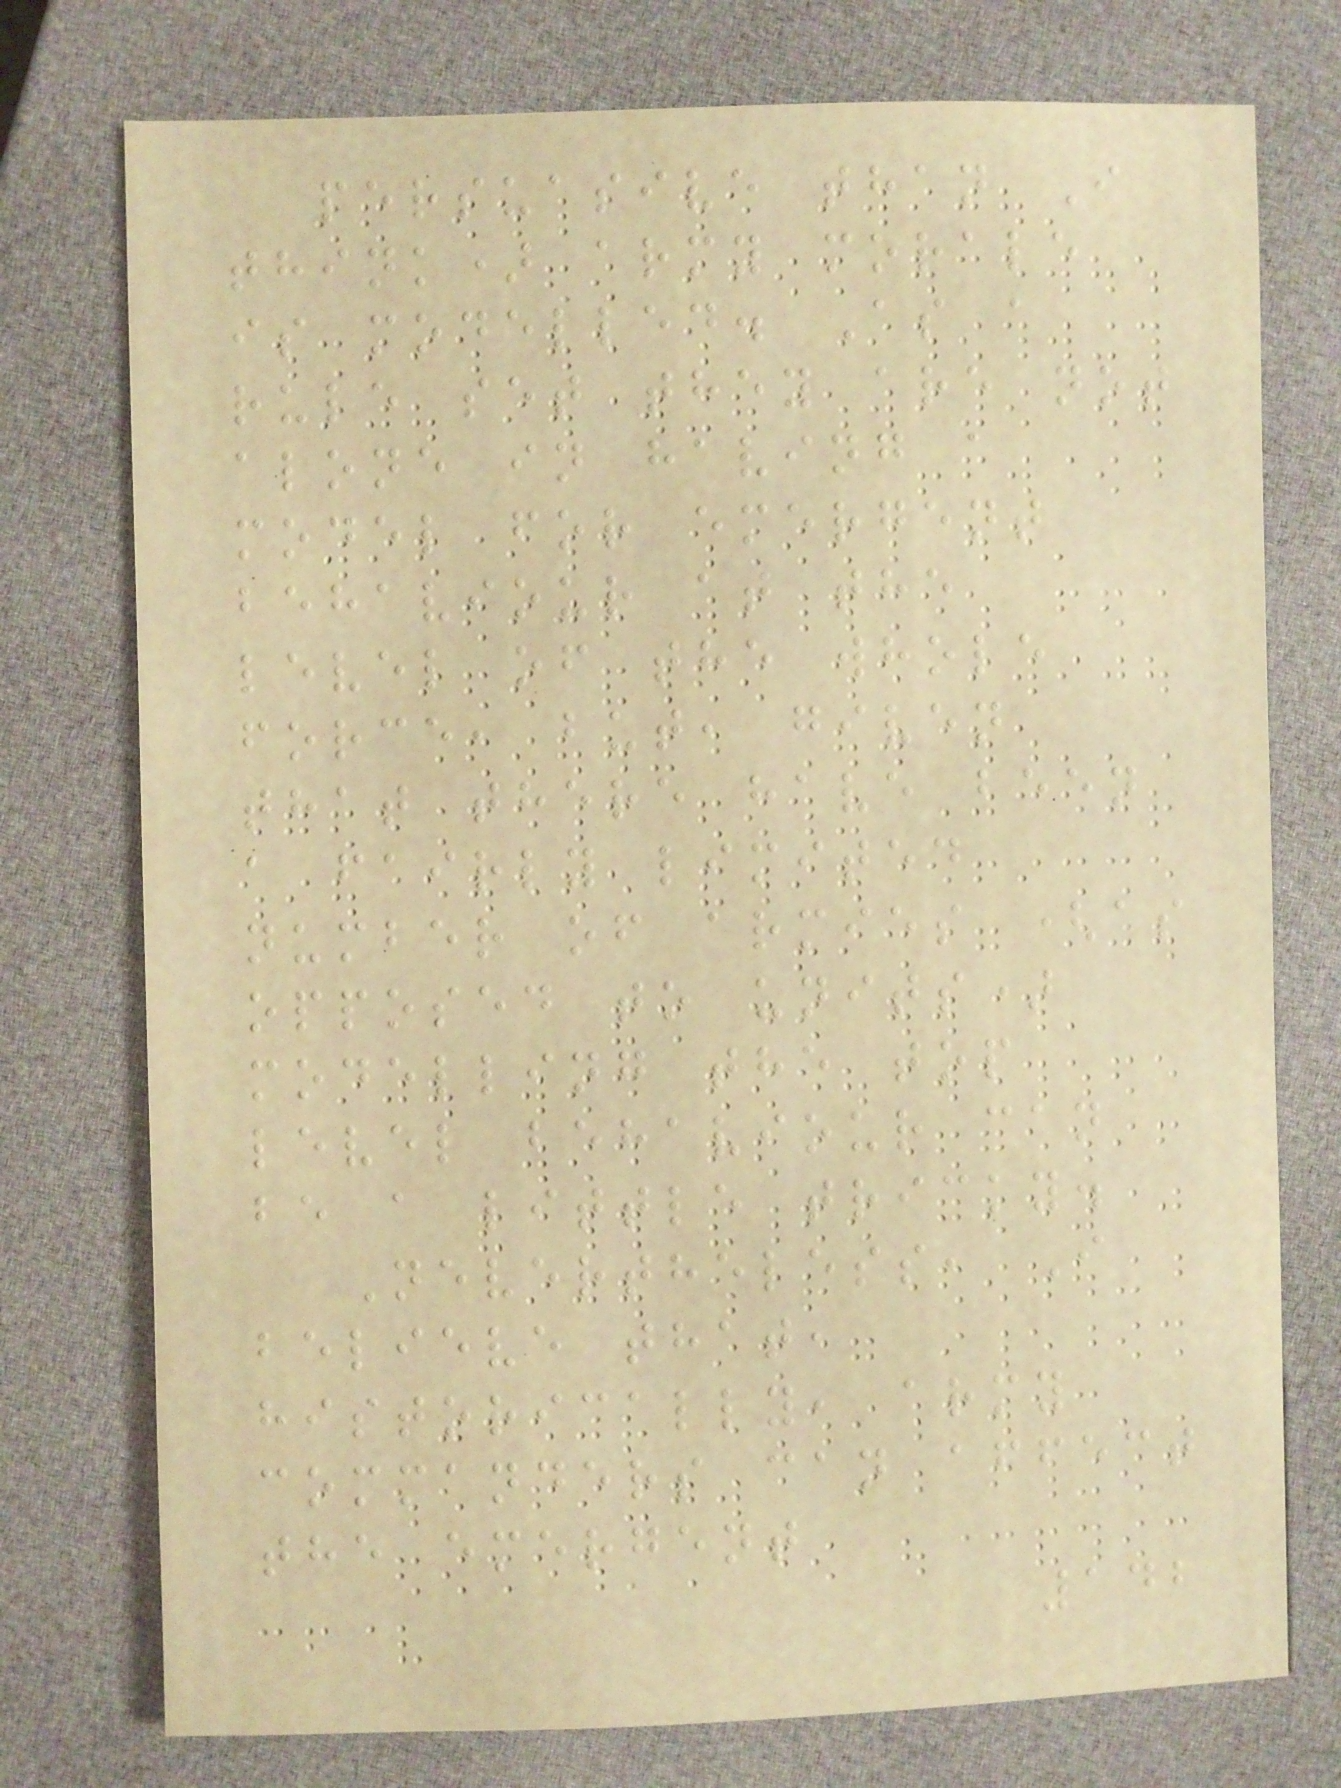persuasive than I
think) army morale
is modelled. As a
rule set they are not
alone in having a
model for emergent
behaviour at the
level of the whole
force, but, given
that there have been
a fairly limited
number of armies (as
opposed to units)
modelling the top
level behaviour can
be a little tricky.
Nevertheless, I
believe that,
historically, army
commanders can affect
the emergent
142
